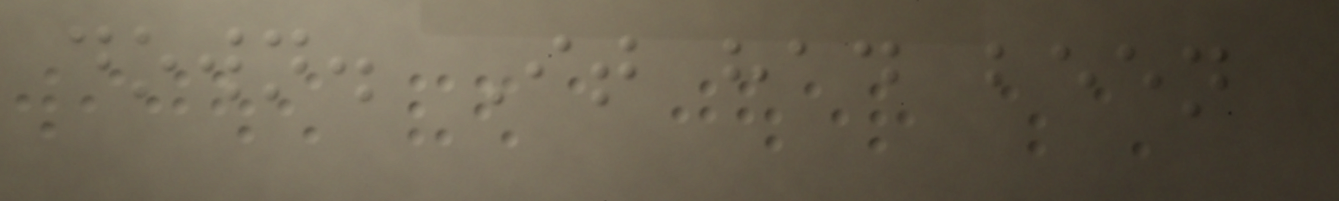down. It had been
